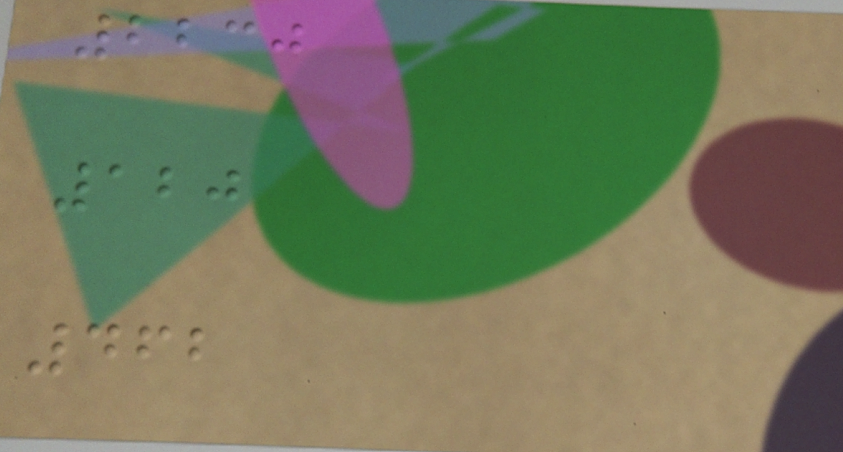2230
120
462
